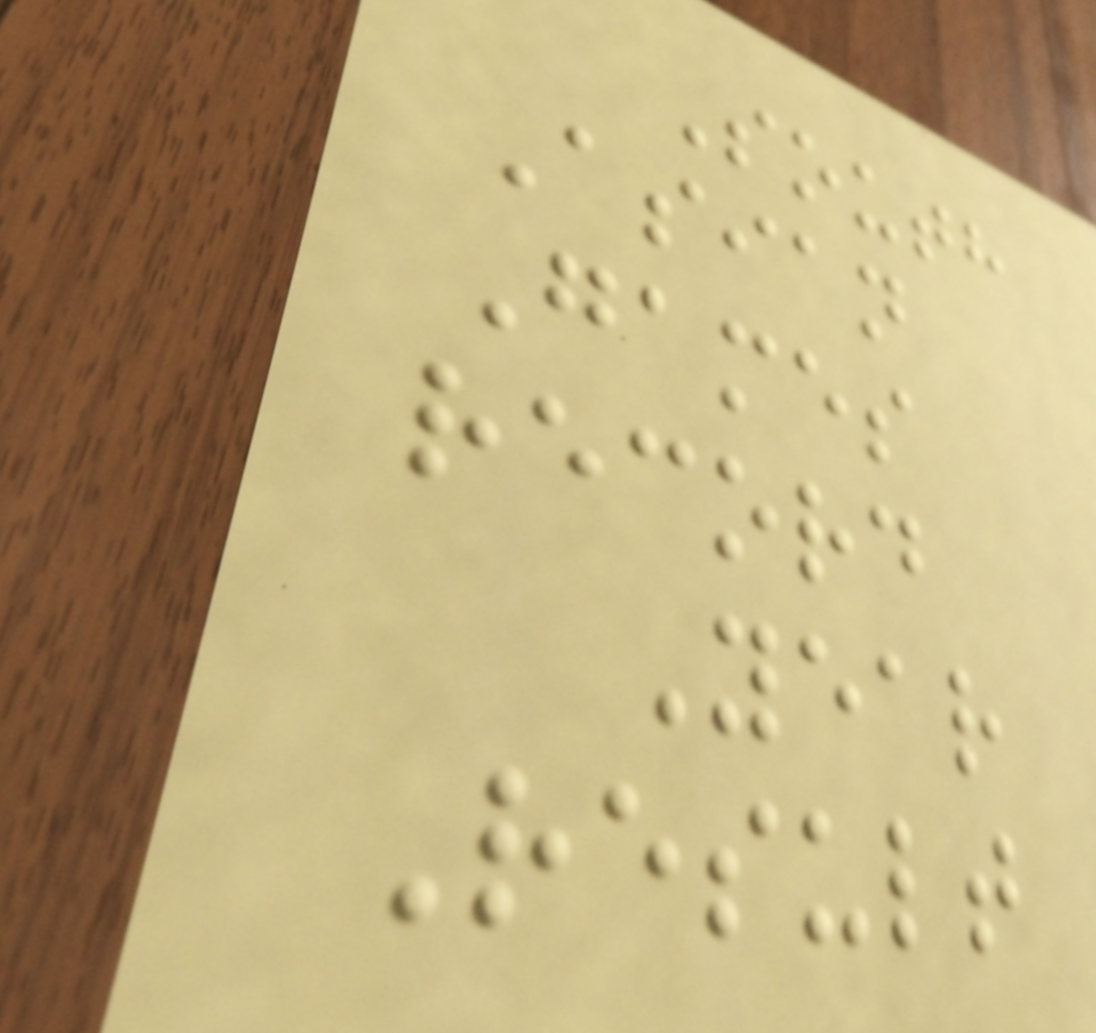South
Asian
Games
record
Year
Result
